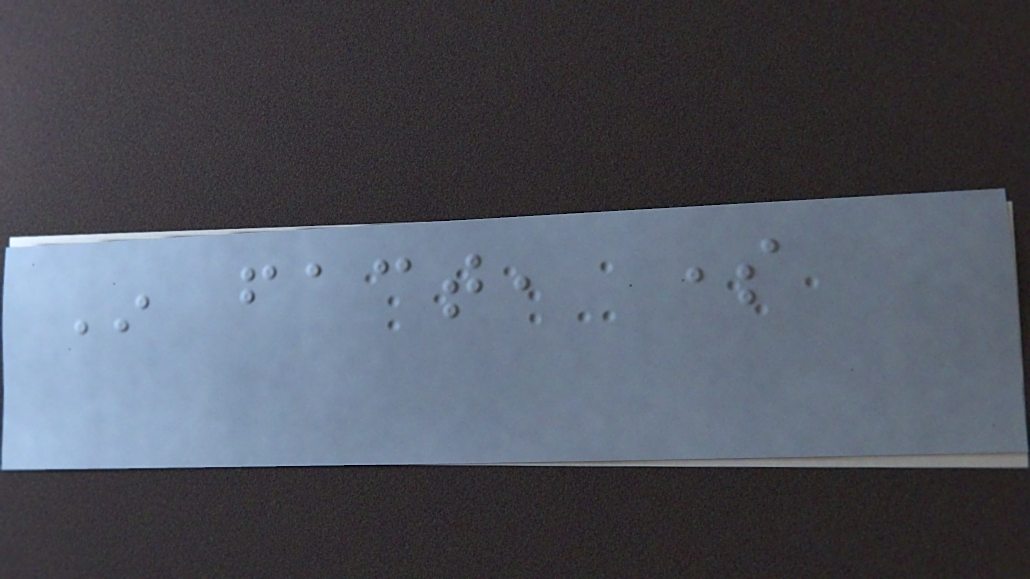In fact, some
